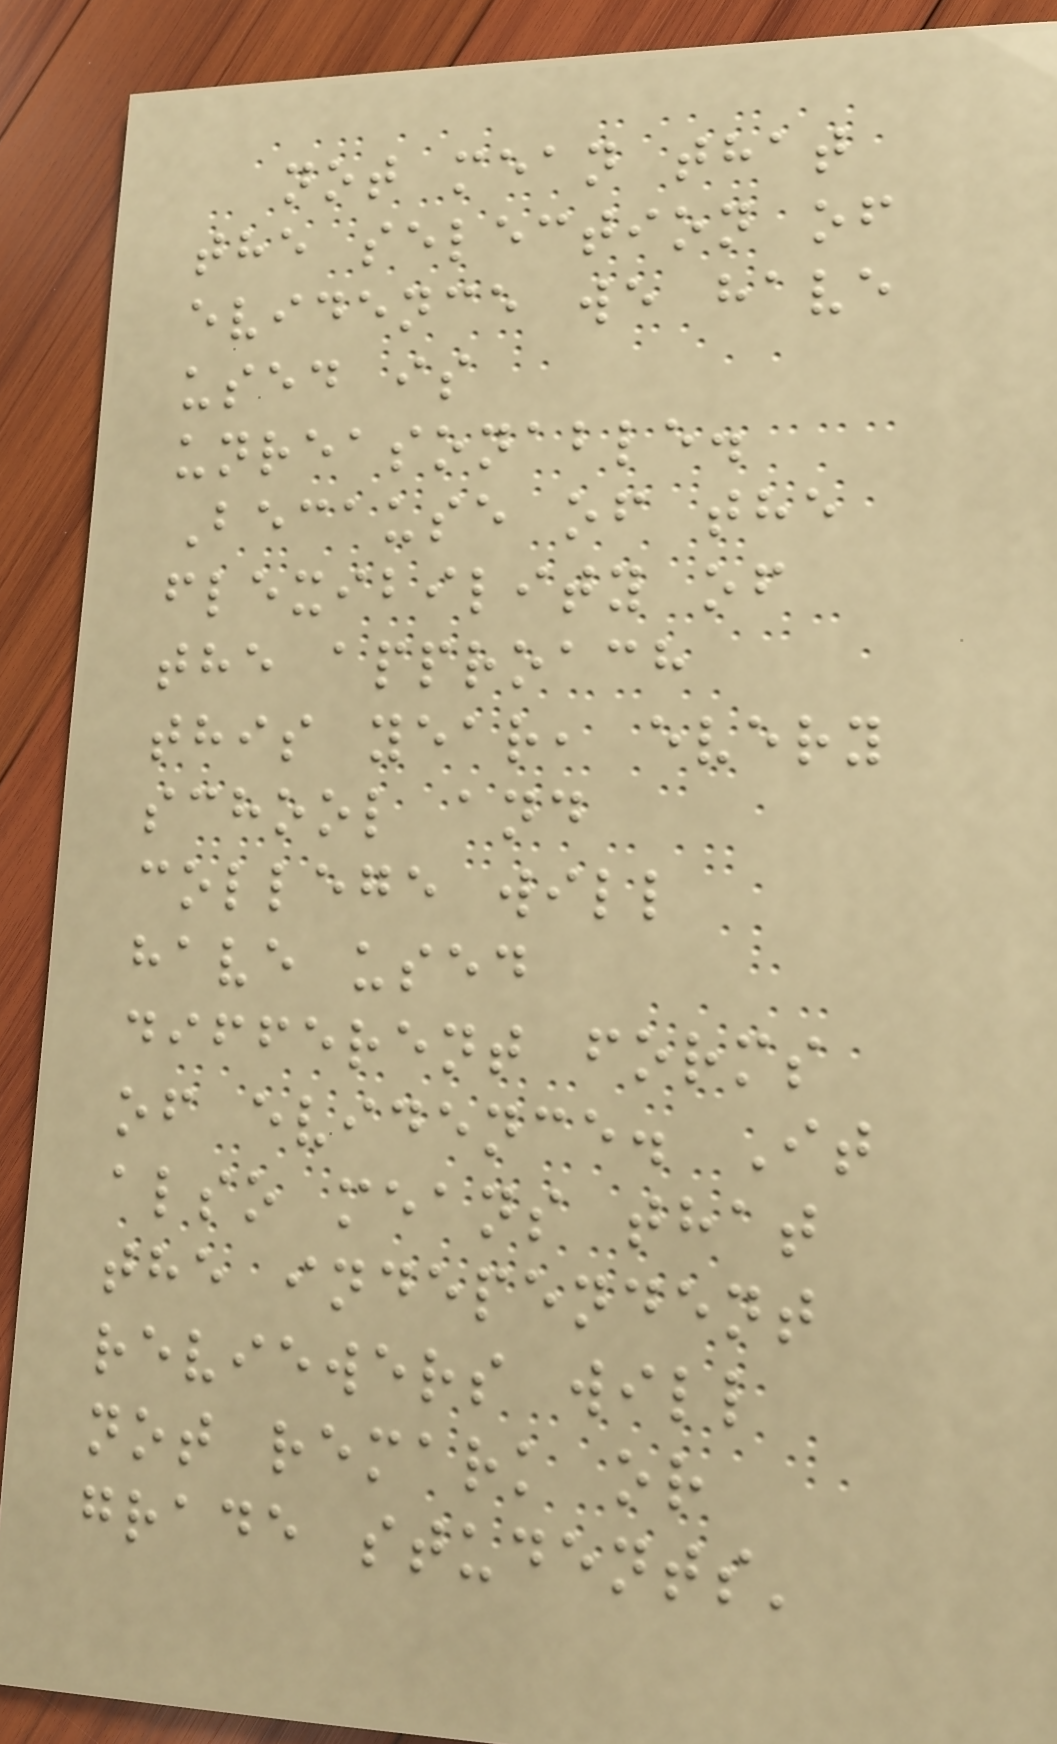not mean that
the selection of
evidence we have
used is
unreasonable.
Because of the
flexibility of
the approach
this year, every
school and
college will
have used
different forms
of evidence. It
also means that
the independent
reviewers will
not remark or
grade students'
